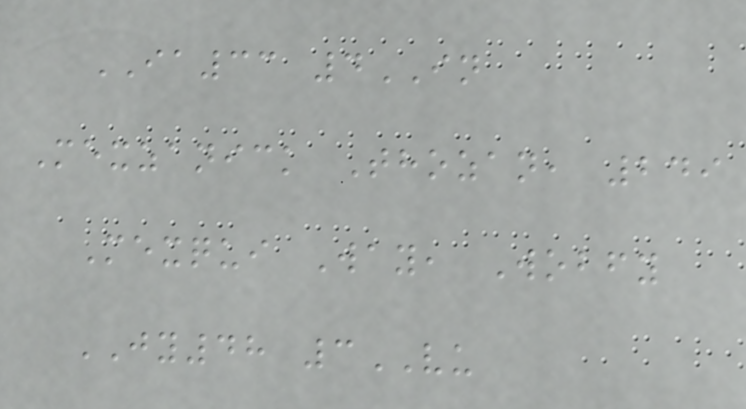IA33 4IN
Mexzanick Thozan, 249
Mexqui Way, Wobfy
JY48 3VU
